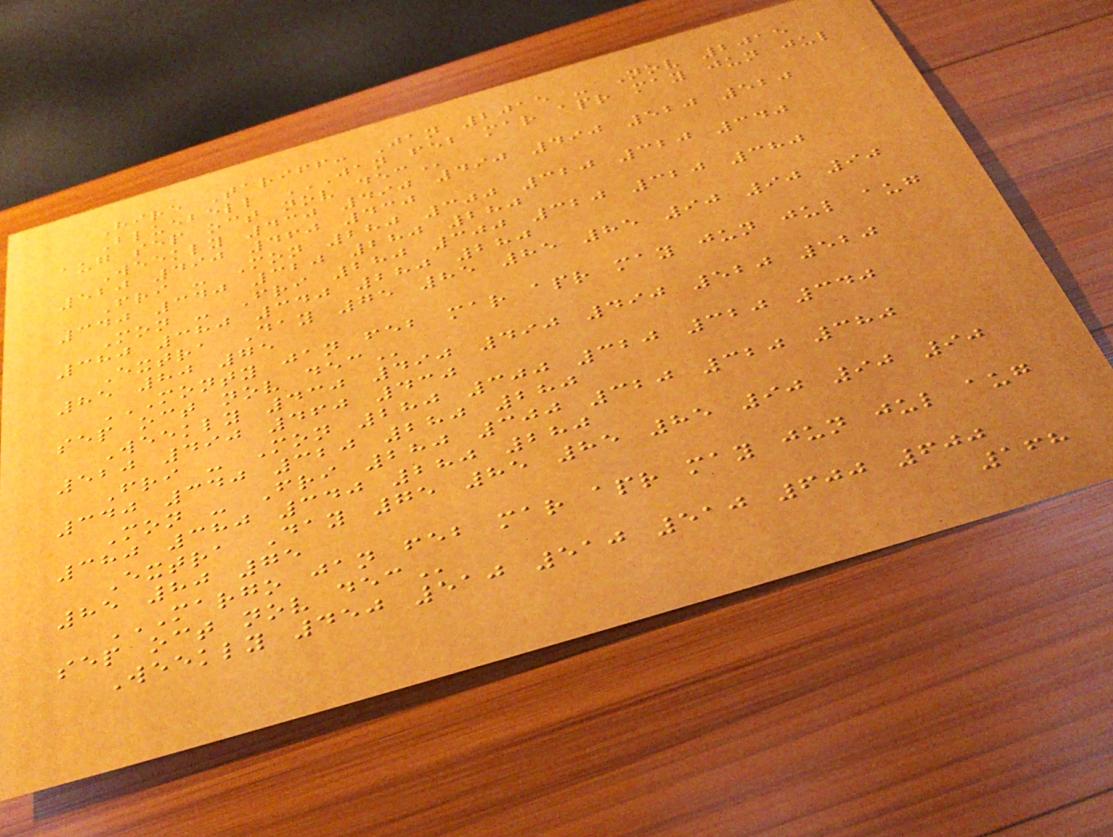Hire Tariff: Jan 2015 - Nov 2015
Bluebell JAN FEB MAR APR MAY JUN JUL
AUG SEP OCT NOV DEC
Weekly 430 490 490 490 520 520
520 490 460 430
Fri - Mon 280 300 320 320 340
340 340 320 280 280
Mon - Fri 280 300 320 320 380
380 380 340 280 280
Extra Day 75 85 85 85 90 90 90
85 80 75
MONTY JAN FEB MAR APR MAY JUN JUL AUG
SEP OCT NOV DEC
Weekly 430 490 490 490 520 520
520 490 460 430
Fri - Mon 280 300 320 320 340
340 340 320 280 280
Mon - Fri 280 300 320 320 380
380 380 340 280 280
Extra Day 75 85 85 85 90 90 90
85 80 75
MARGO JAN FEB MAR APR MAY JUN JUL AUG
SEP OCT NOV DEC
Weekly 450 510 510 510 600 600
168
